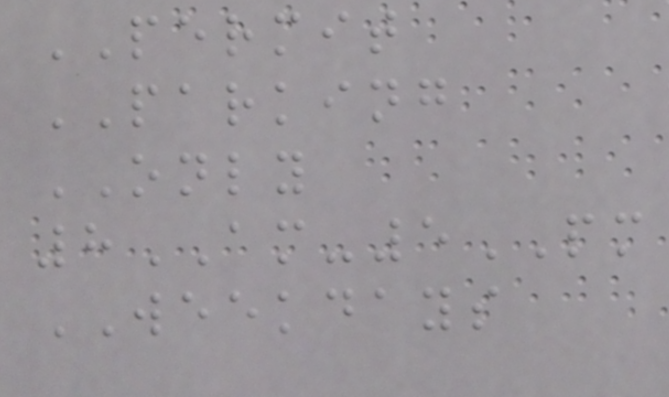PERMIT
PARKING
ONLY
8AM-5PM
WEEKDAYS
